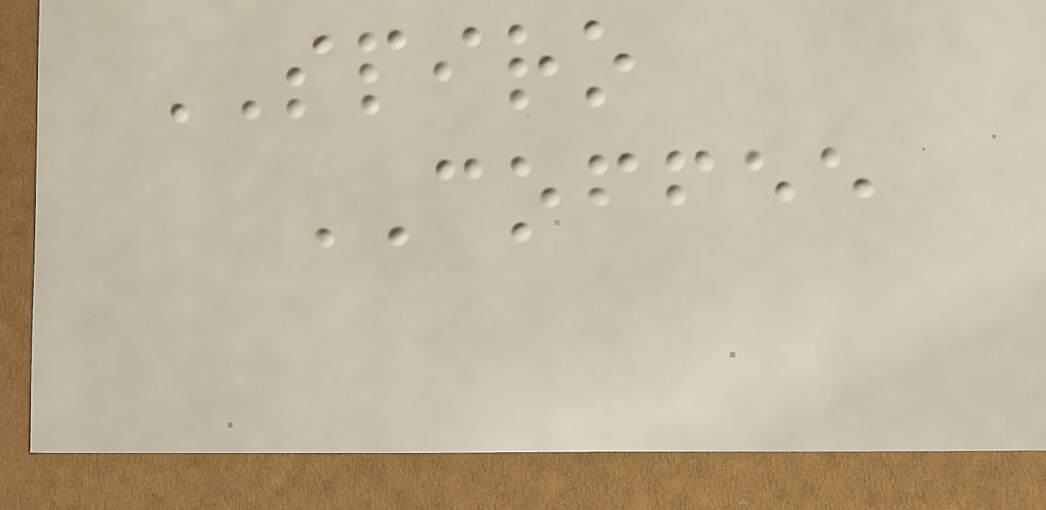SPIRO
COFFEE
